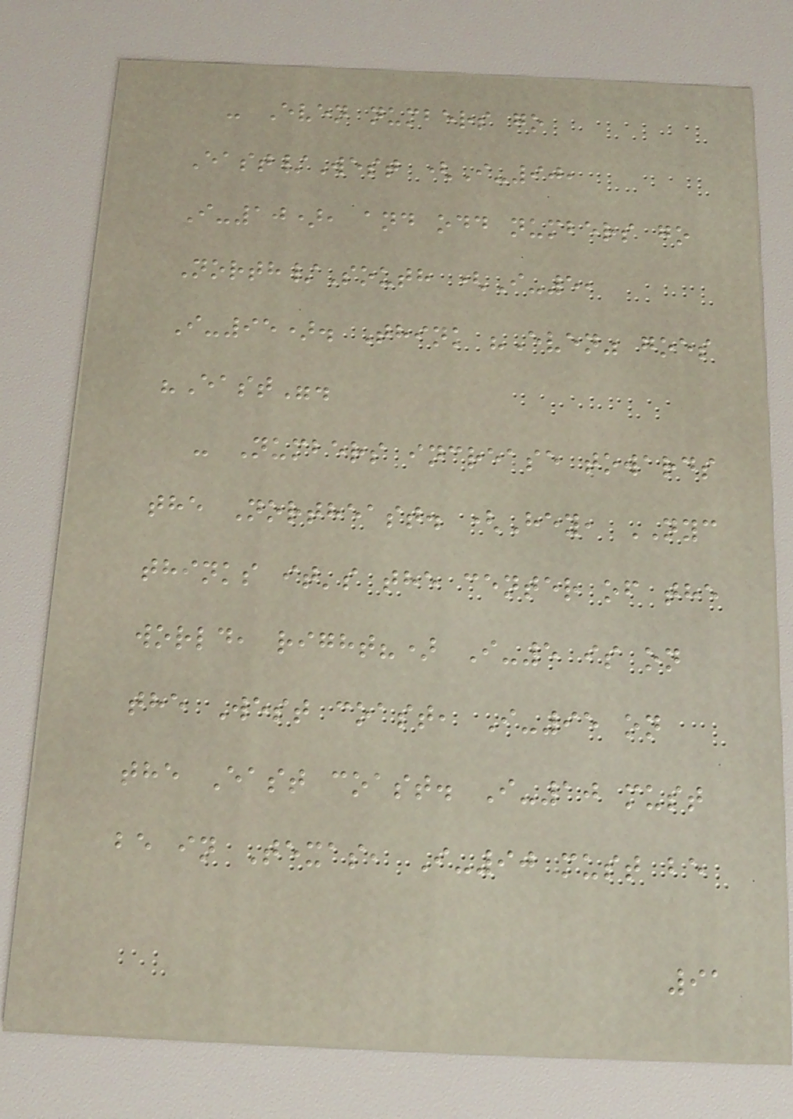- Even numbers go
East/West (I-90,
I-10), and odd numbers go
North/South (I-5,
I-95). Think "Even" goes
"East".
- Numbers increase towards
the Northeast. (Hey, NYC
thinks it's the center of the
world, right?) I-5 is on
the West coast, I-95 on
the East coast. I-10 must
be in Texas, I-90 must be
91
